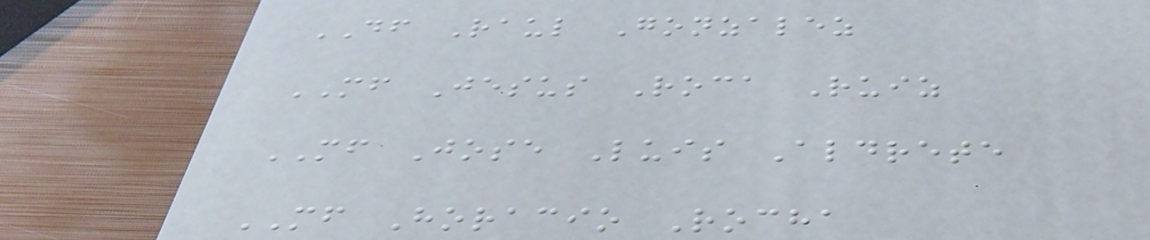DF Raul Gonzalez
MF Jesus Roca Ruiz
MF Jose Luis Aldrete
MF Horacio Rocha
